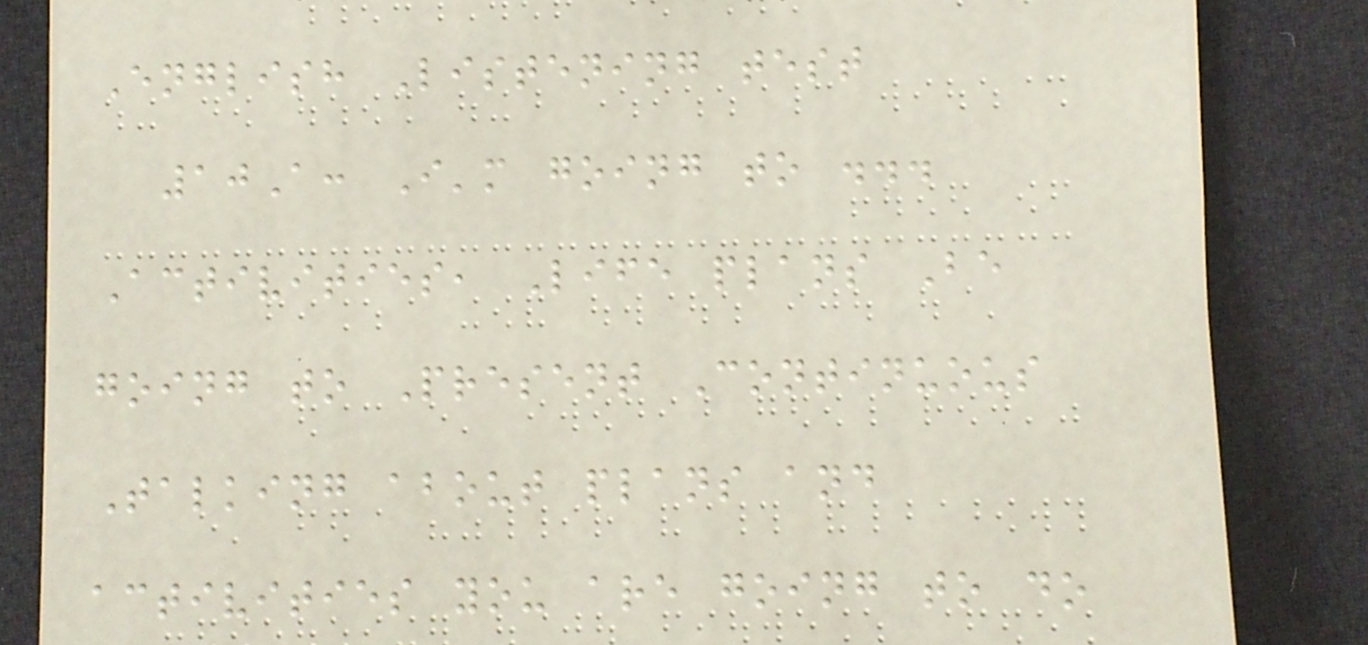English Listening test
10A: I'm going to ...
Activities, Life plans Be
going to Present Continuous
Talking about plans and
activities you are going to do
